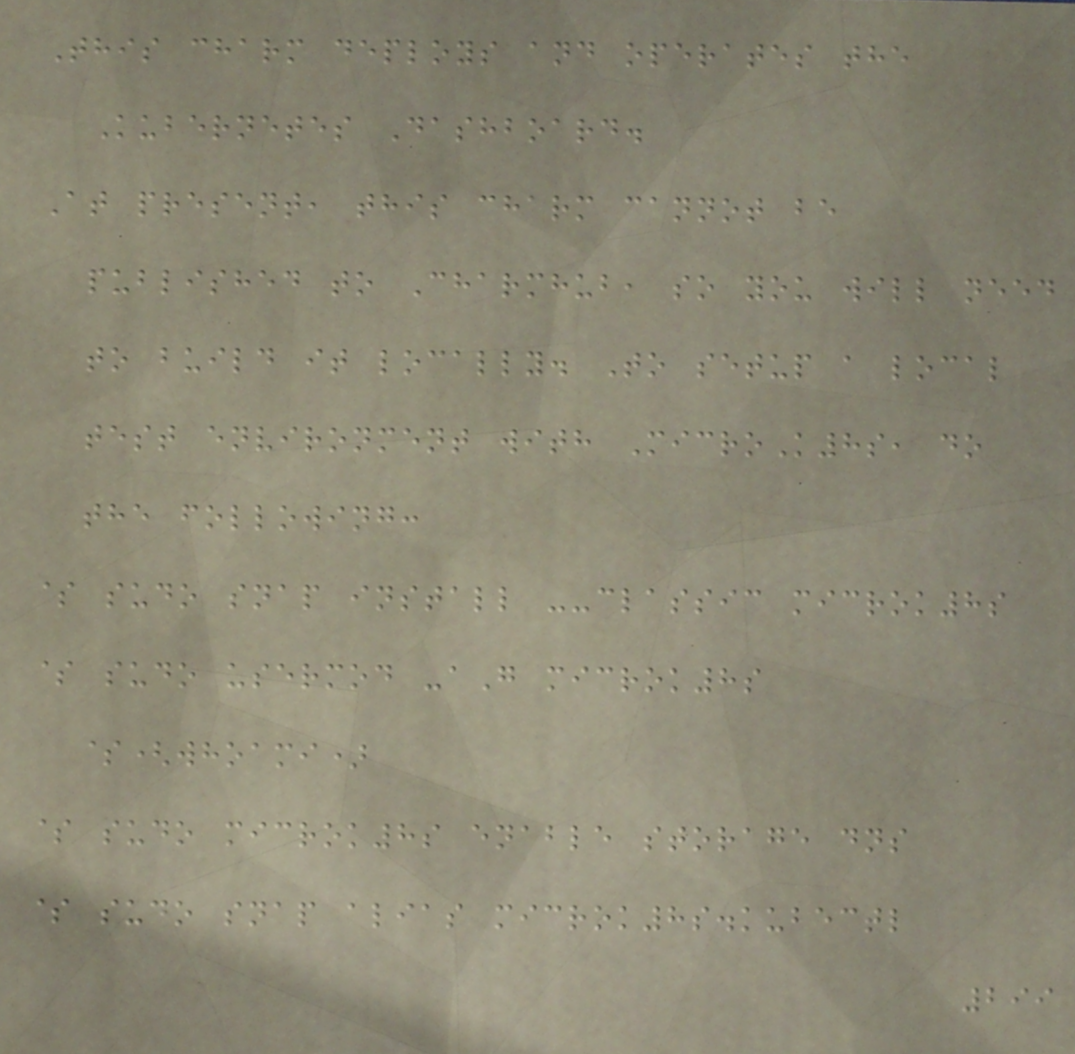This charm deploys and operates the
Kubernetes Dashboard.
At present, this charm cannot be
published to Charmhub, so you will need
to build it locally. To setup a local
test environment with MicroK8s, do
the following:
$ sudo snap install --classic microk8s
$ sudo usermod -aG microk8s
$(whoami)
$ sudo microk8s enable storage dns
$ sudo snap alias microk8s.kubectl
299
